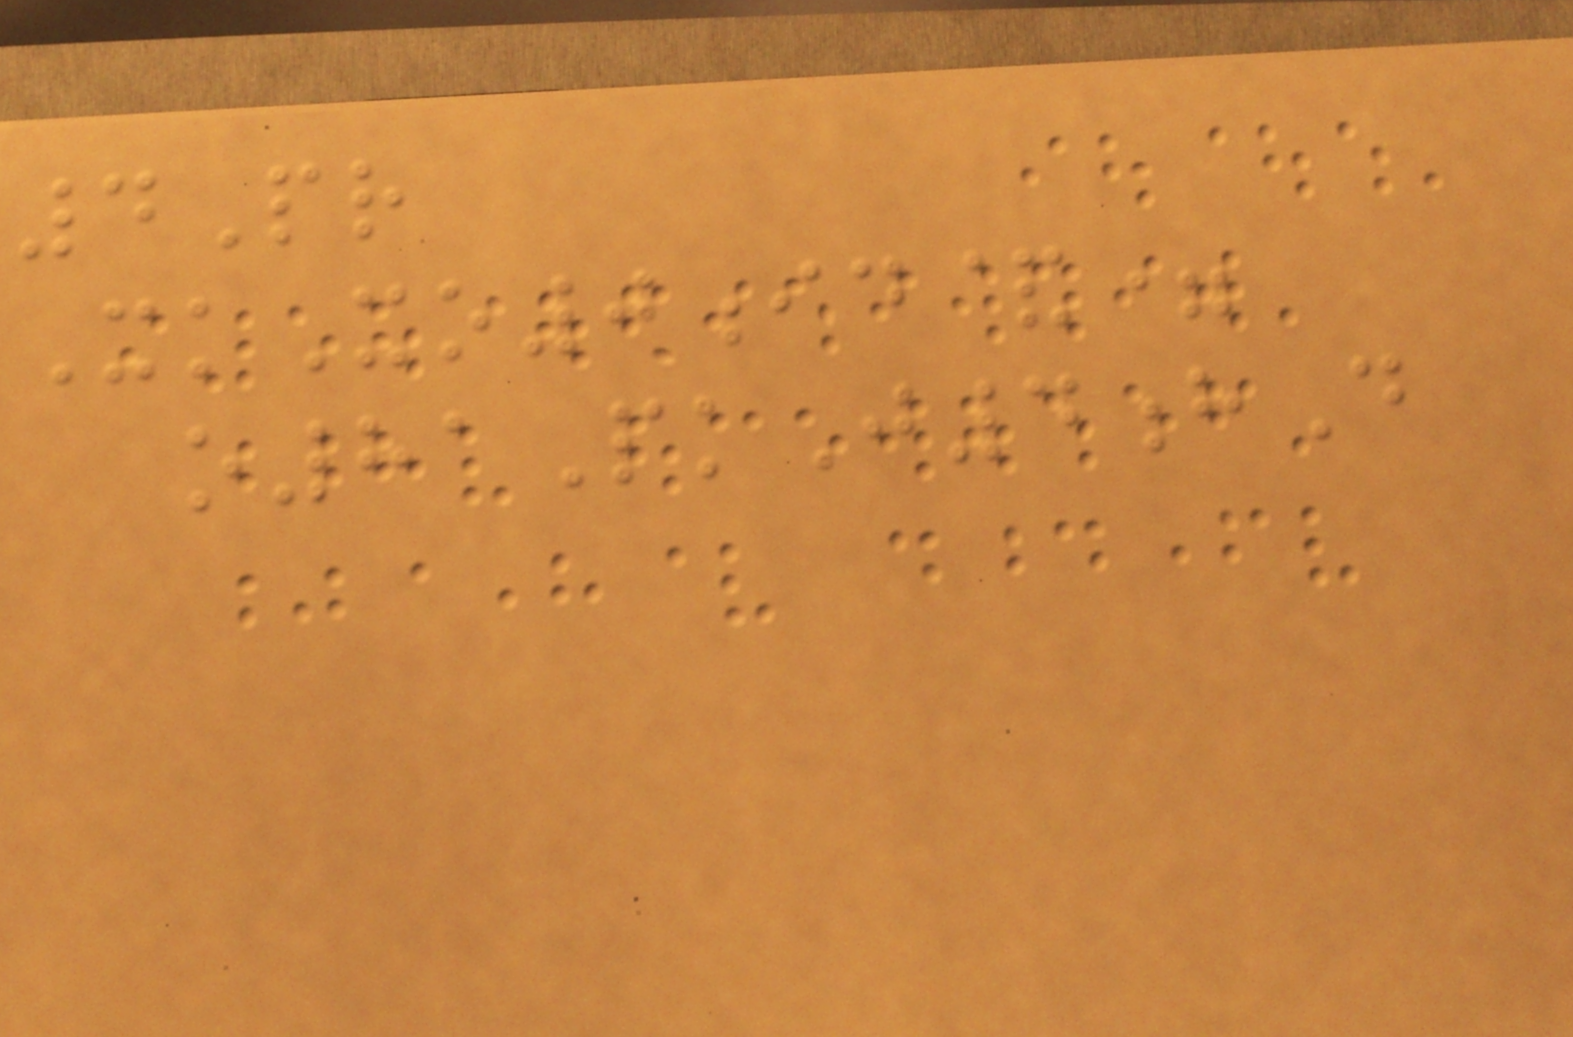4Pr
XkXo0id&=
o81PkJ4hD
